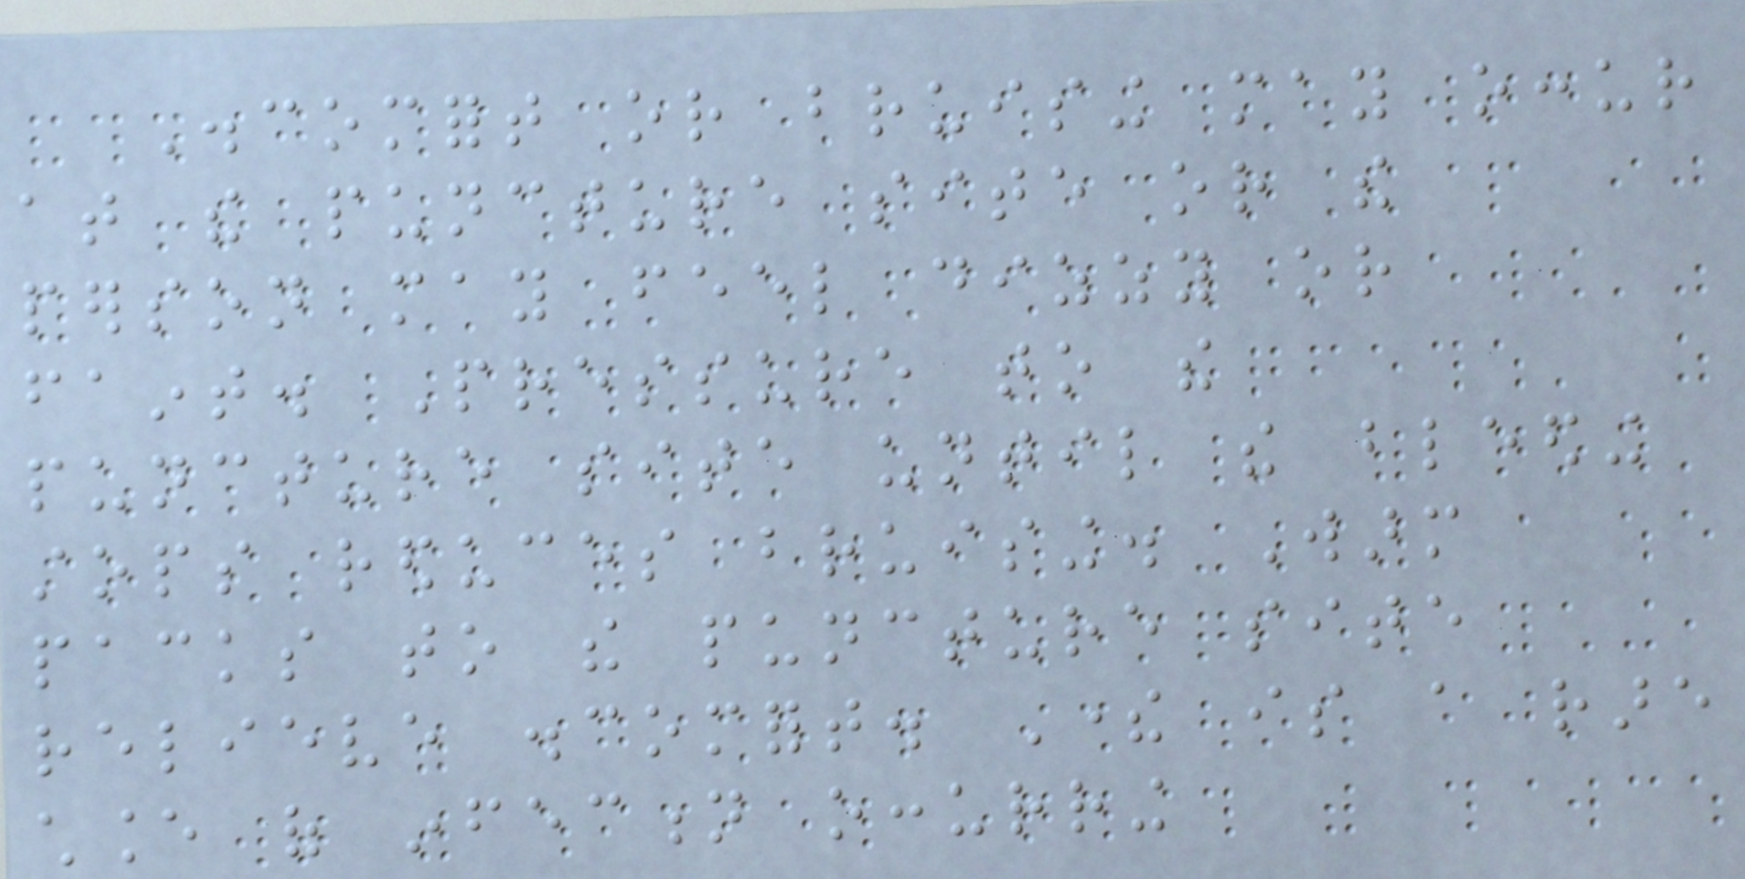Discomfort or bruising may occur
at the puncture site or the
person may feel dizzy or
faint. Pressure to the
puncture site until the bleeding
stops reduces bruising. Warm
packs to the puncture site
relieve discomfort. There is a rare
chance of infection occurring
